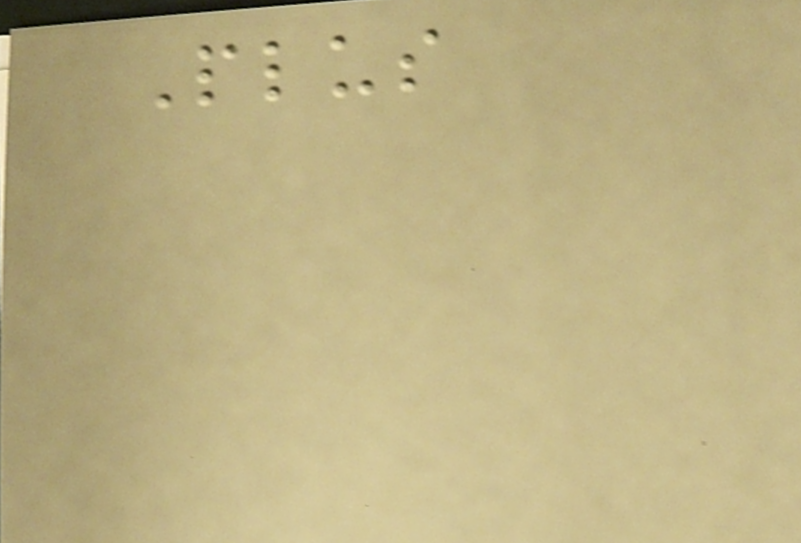Plus
